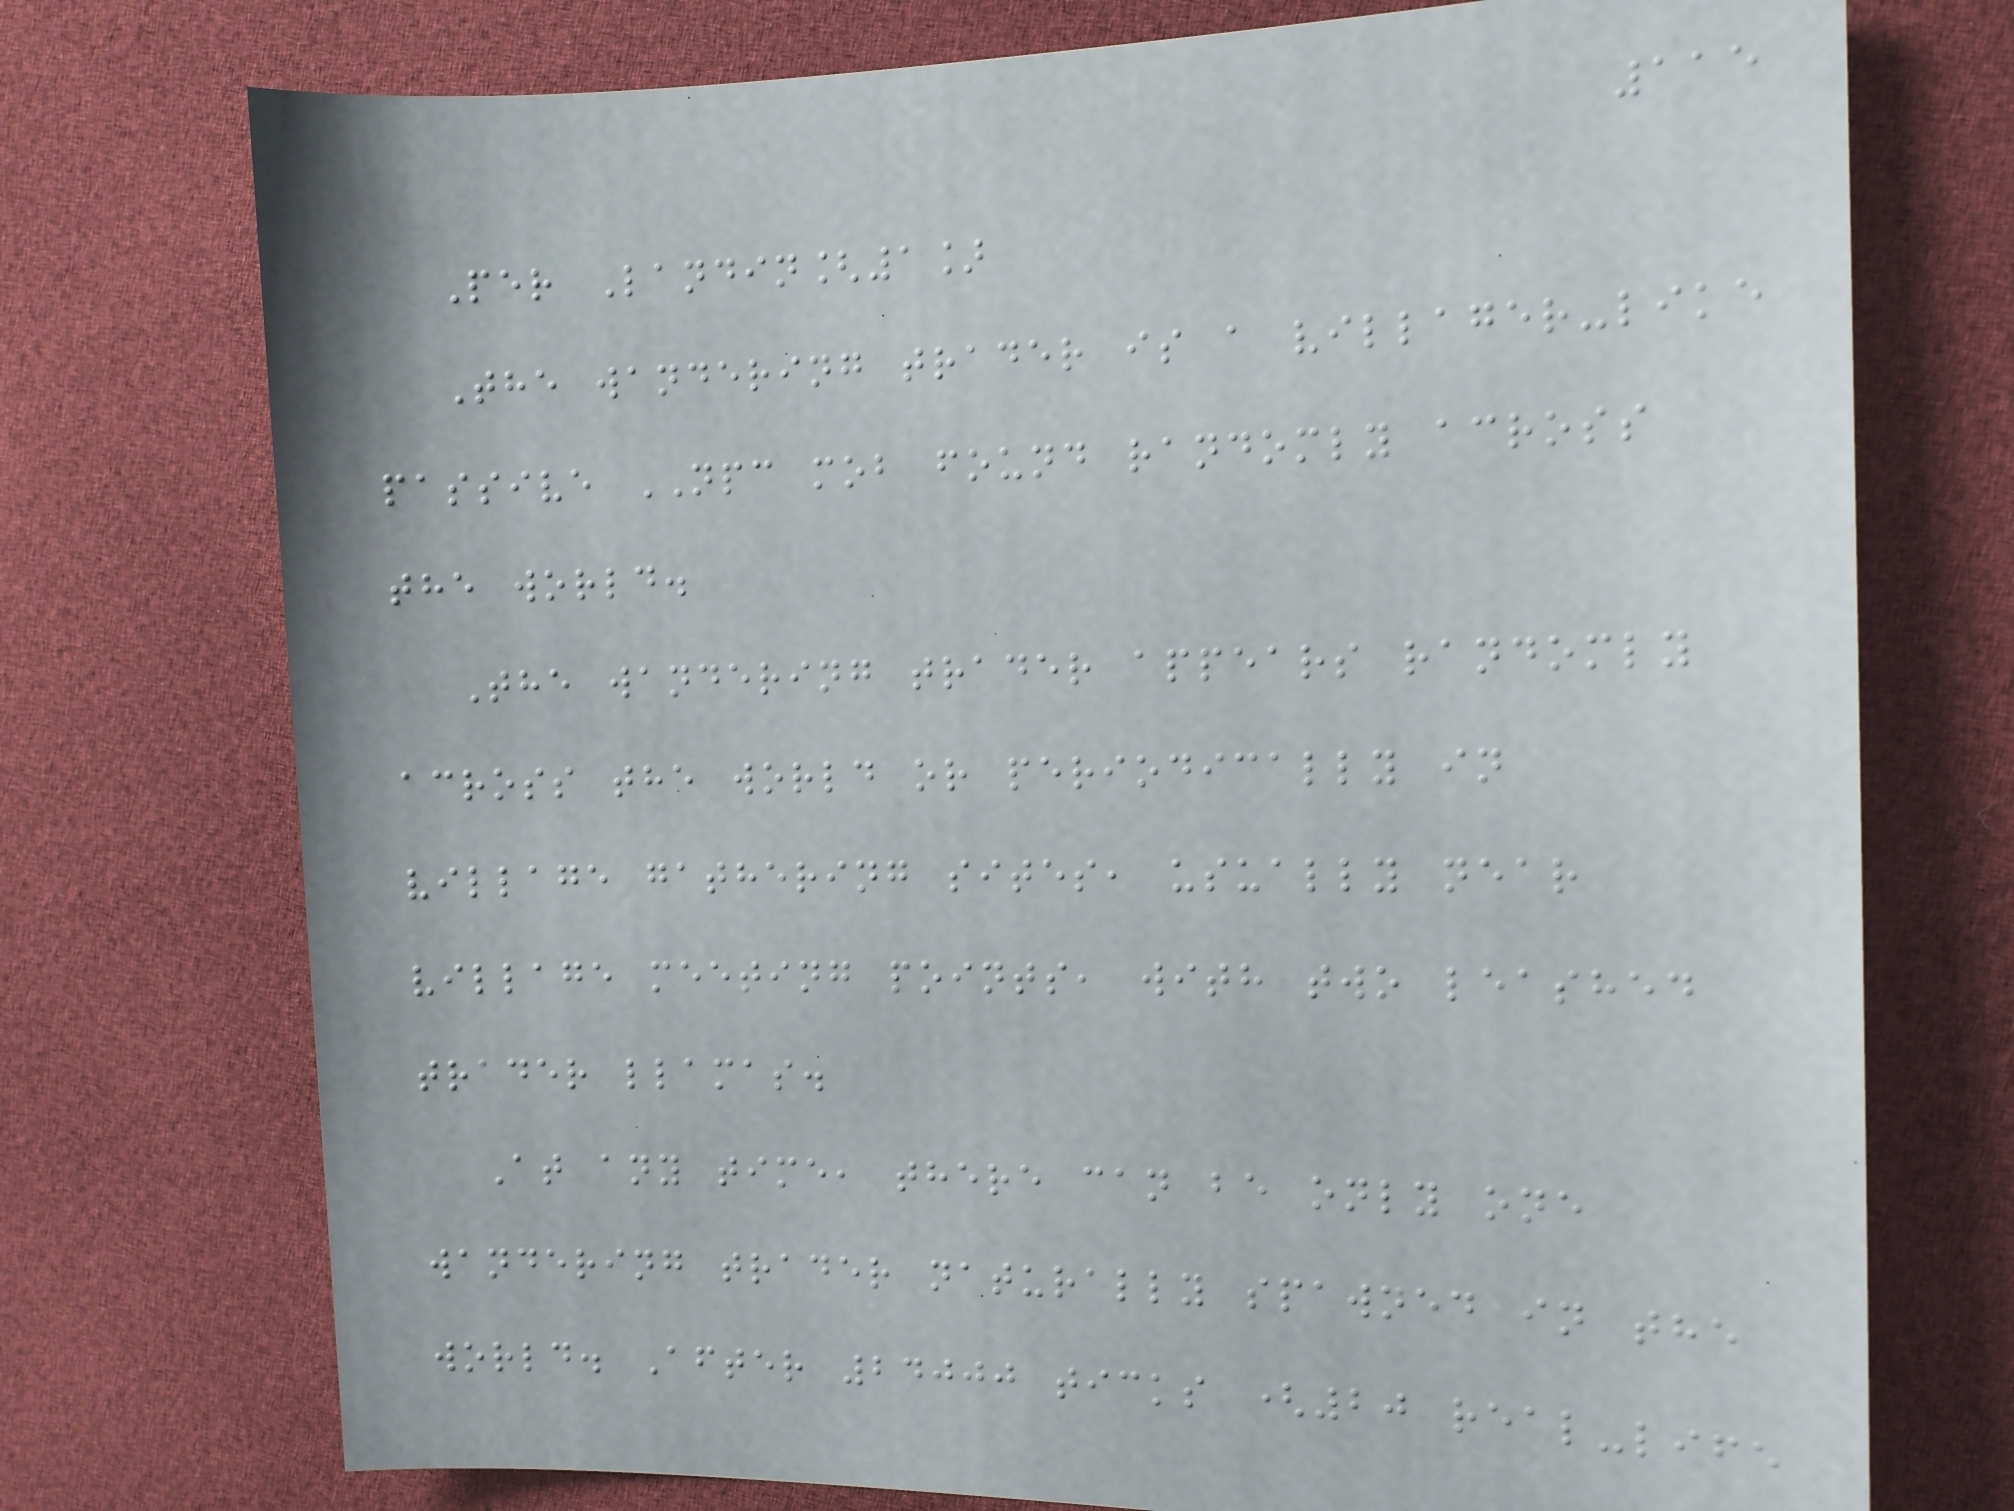115
Per Landin[1]
The wandering trader is a villager-like
passive NPC mob found randomly across
the world.
The wandering trader appears randomly
across the world or periodically in
village gathering sites, usually near
village meeting points, with two leashed
trader llamas.
At any time, there can be only one
wandering trader naturally spawned in the
world. After 24000 ticks (20 real-life
